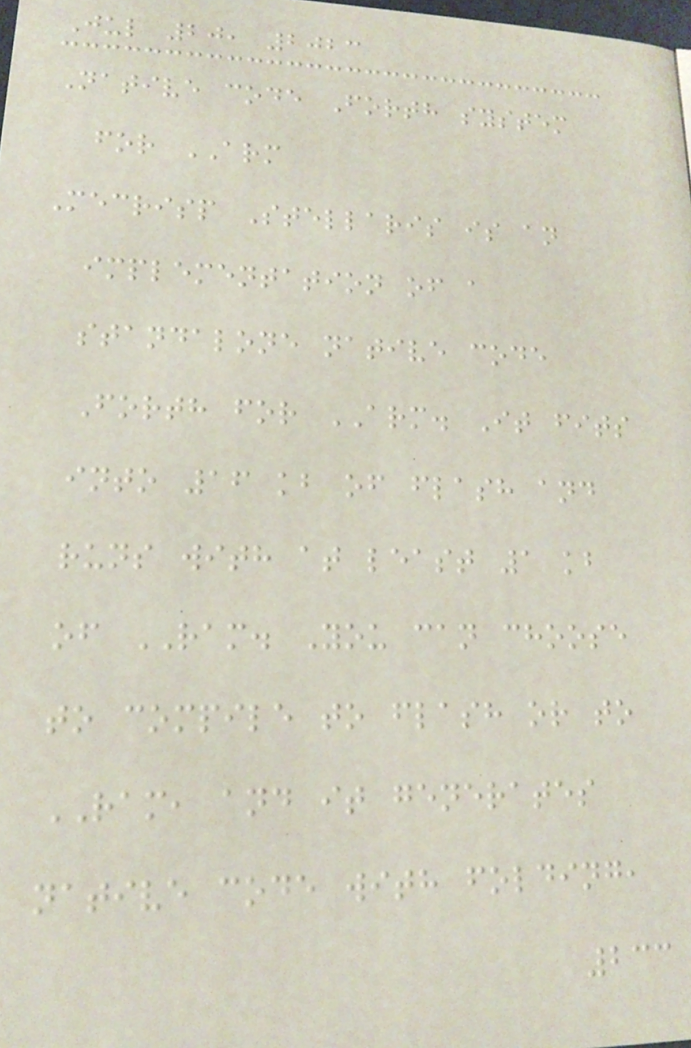Jul 20, 2023
Native code Forth system
for ARM
Mecrisp Stellaris is an
implementation of a
standalone native code
Forth for ARM. It fits
into 16 kb of flash and
runs with at least 1 kb
of RAM. You can choose
to compile to flash or to
RAM, and it generates
native code with folding,
233
